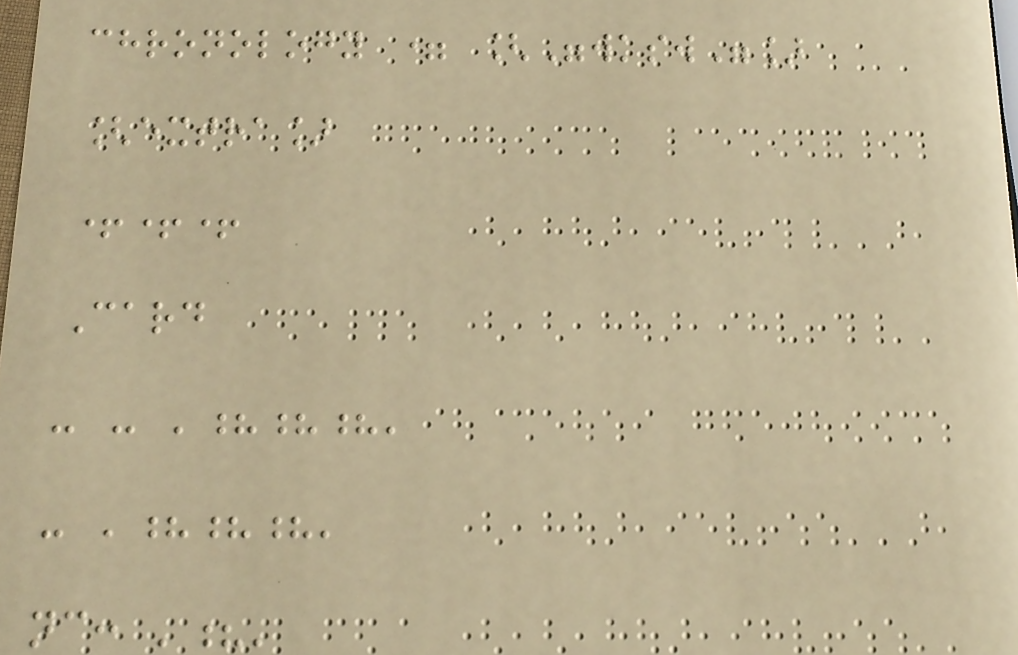chronology = ["wksw"]
[extra]
+++
Card
- - '???'
- '???'
nc: '?'
